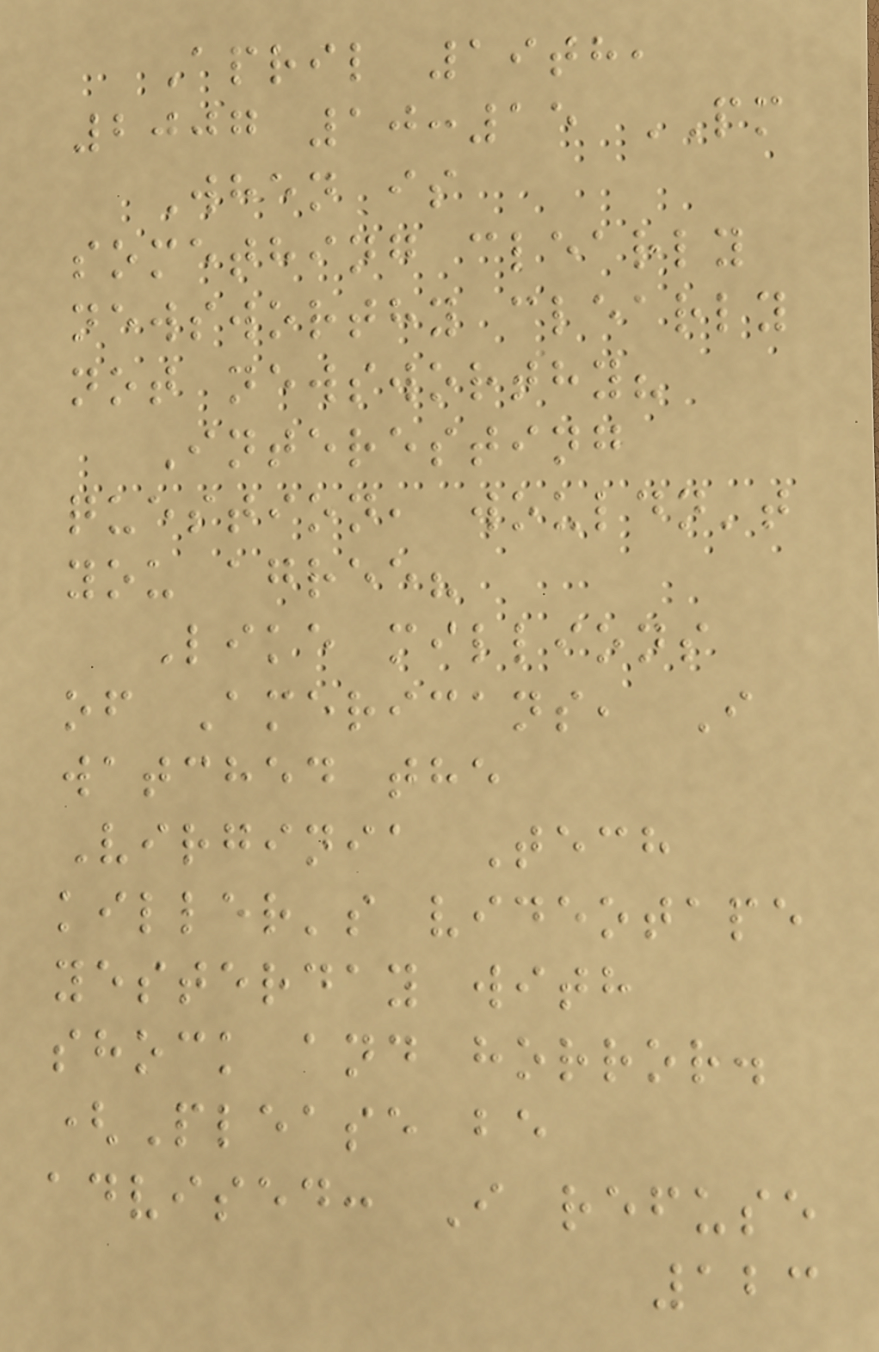April 19th,
2007 10:15 PM
When is
something clearly
newsworthy clearly
not newsworthy?
Interesting
question, wouldn't
you agree?
Like millions
of Americans, I
watched the
Virginia Tech
killer's videotape
yesterday with
shock and horror.
(Please be
advised: I refuse
123
